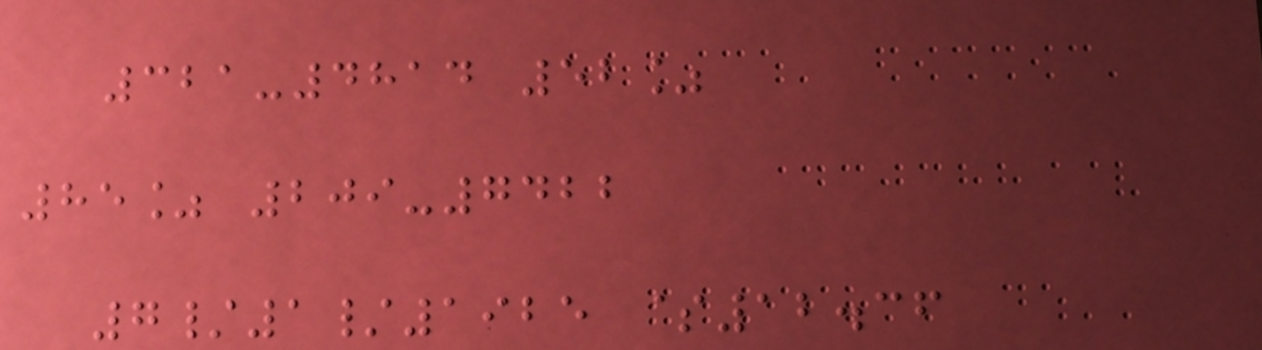321-4814 52%
85% 209-7422
7/1/1925 $12.36
